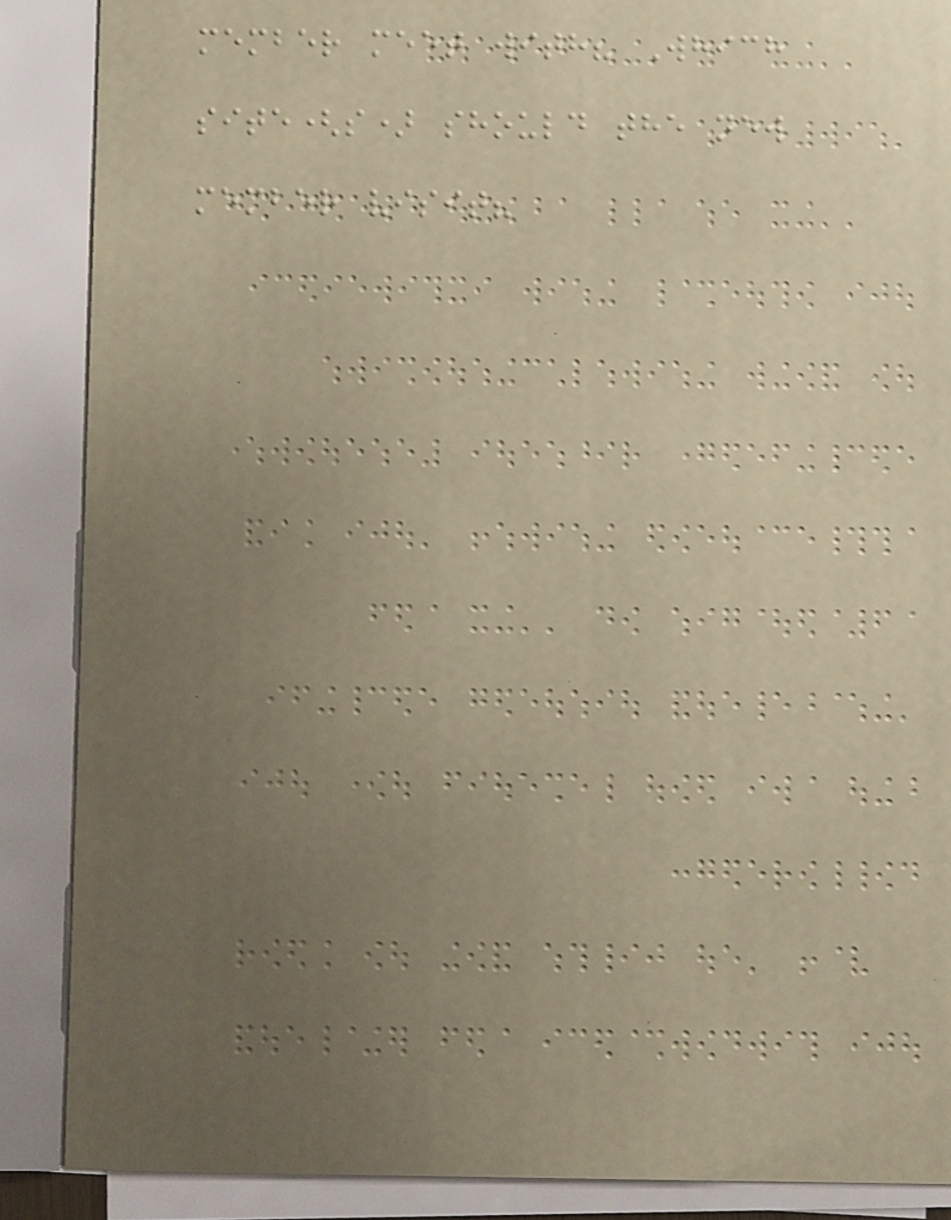member meet with? Which
site(s) should the new
member visit?
